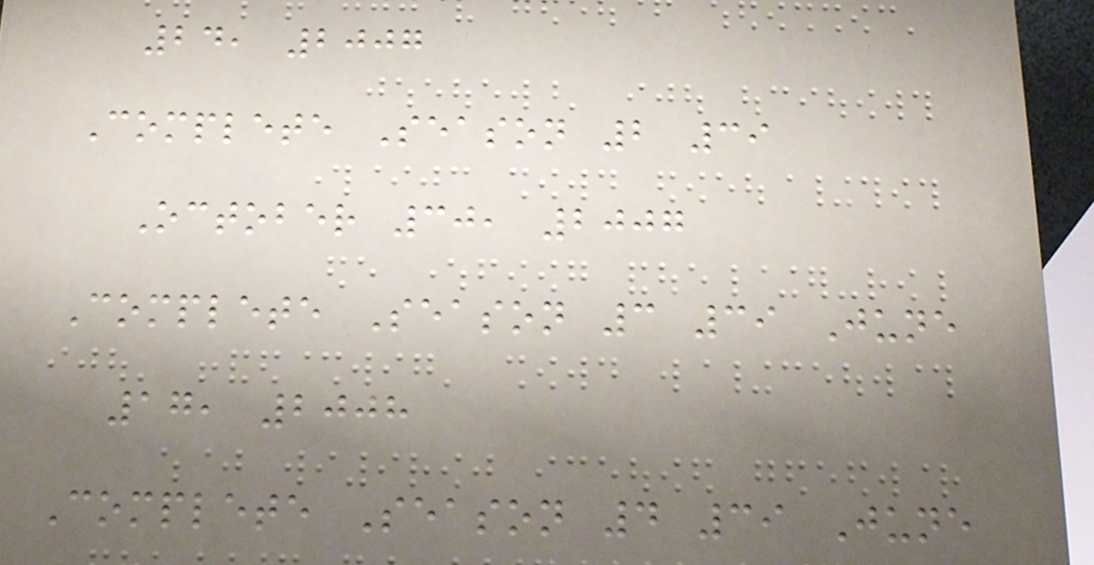24, 2007
Complete Season 2 39
October 30, 2007
Complete Season 3 39 June
17, 2008
Complete Season 4 39 June
